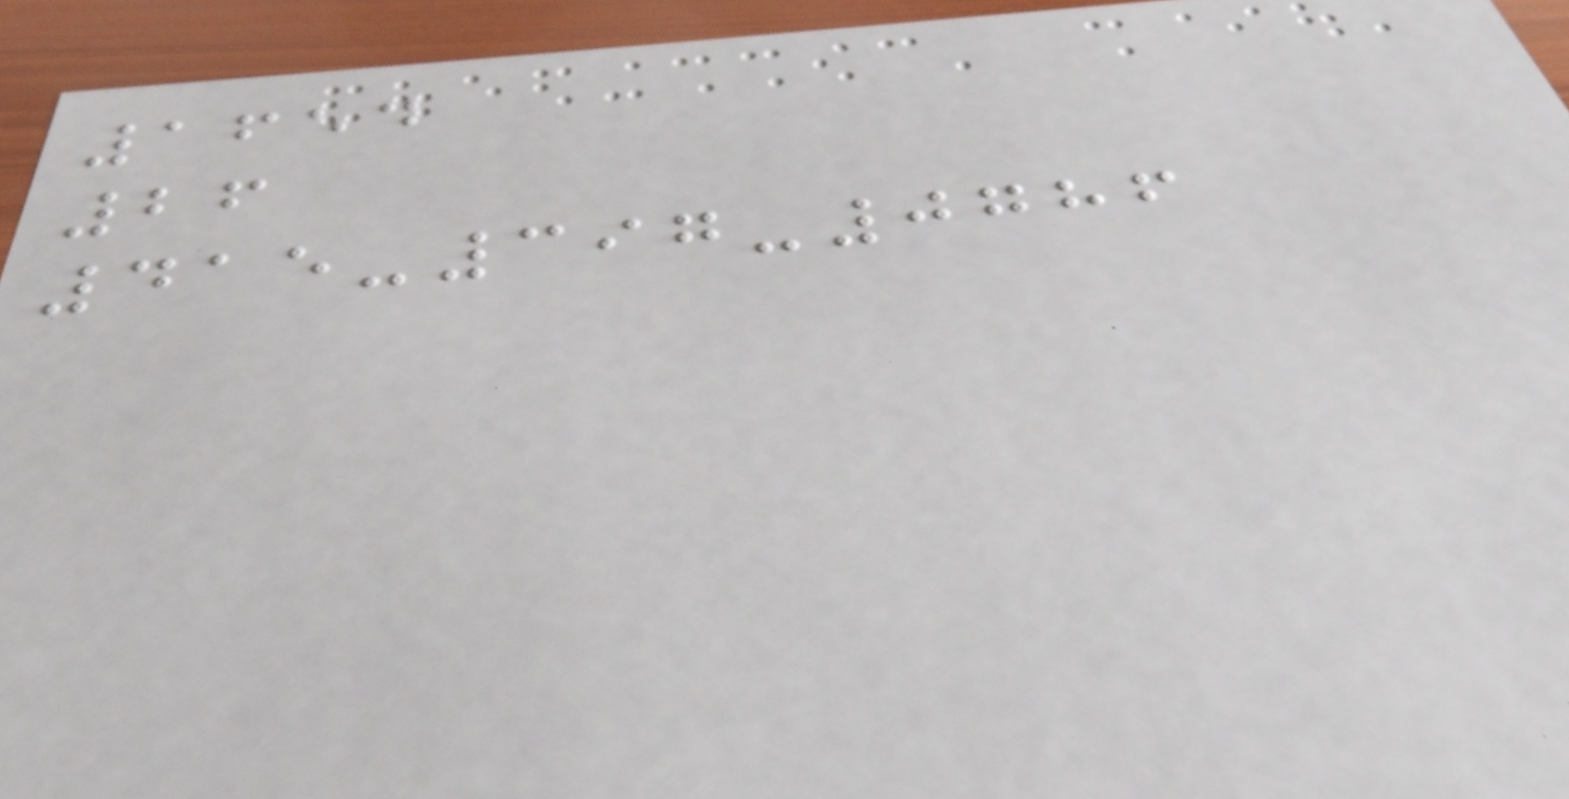1654
26
415-397-0786
